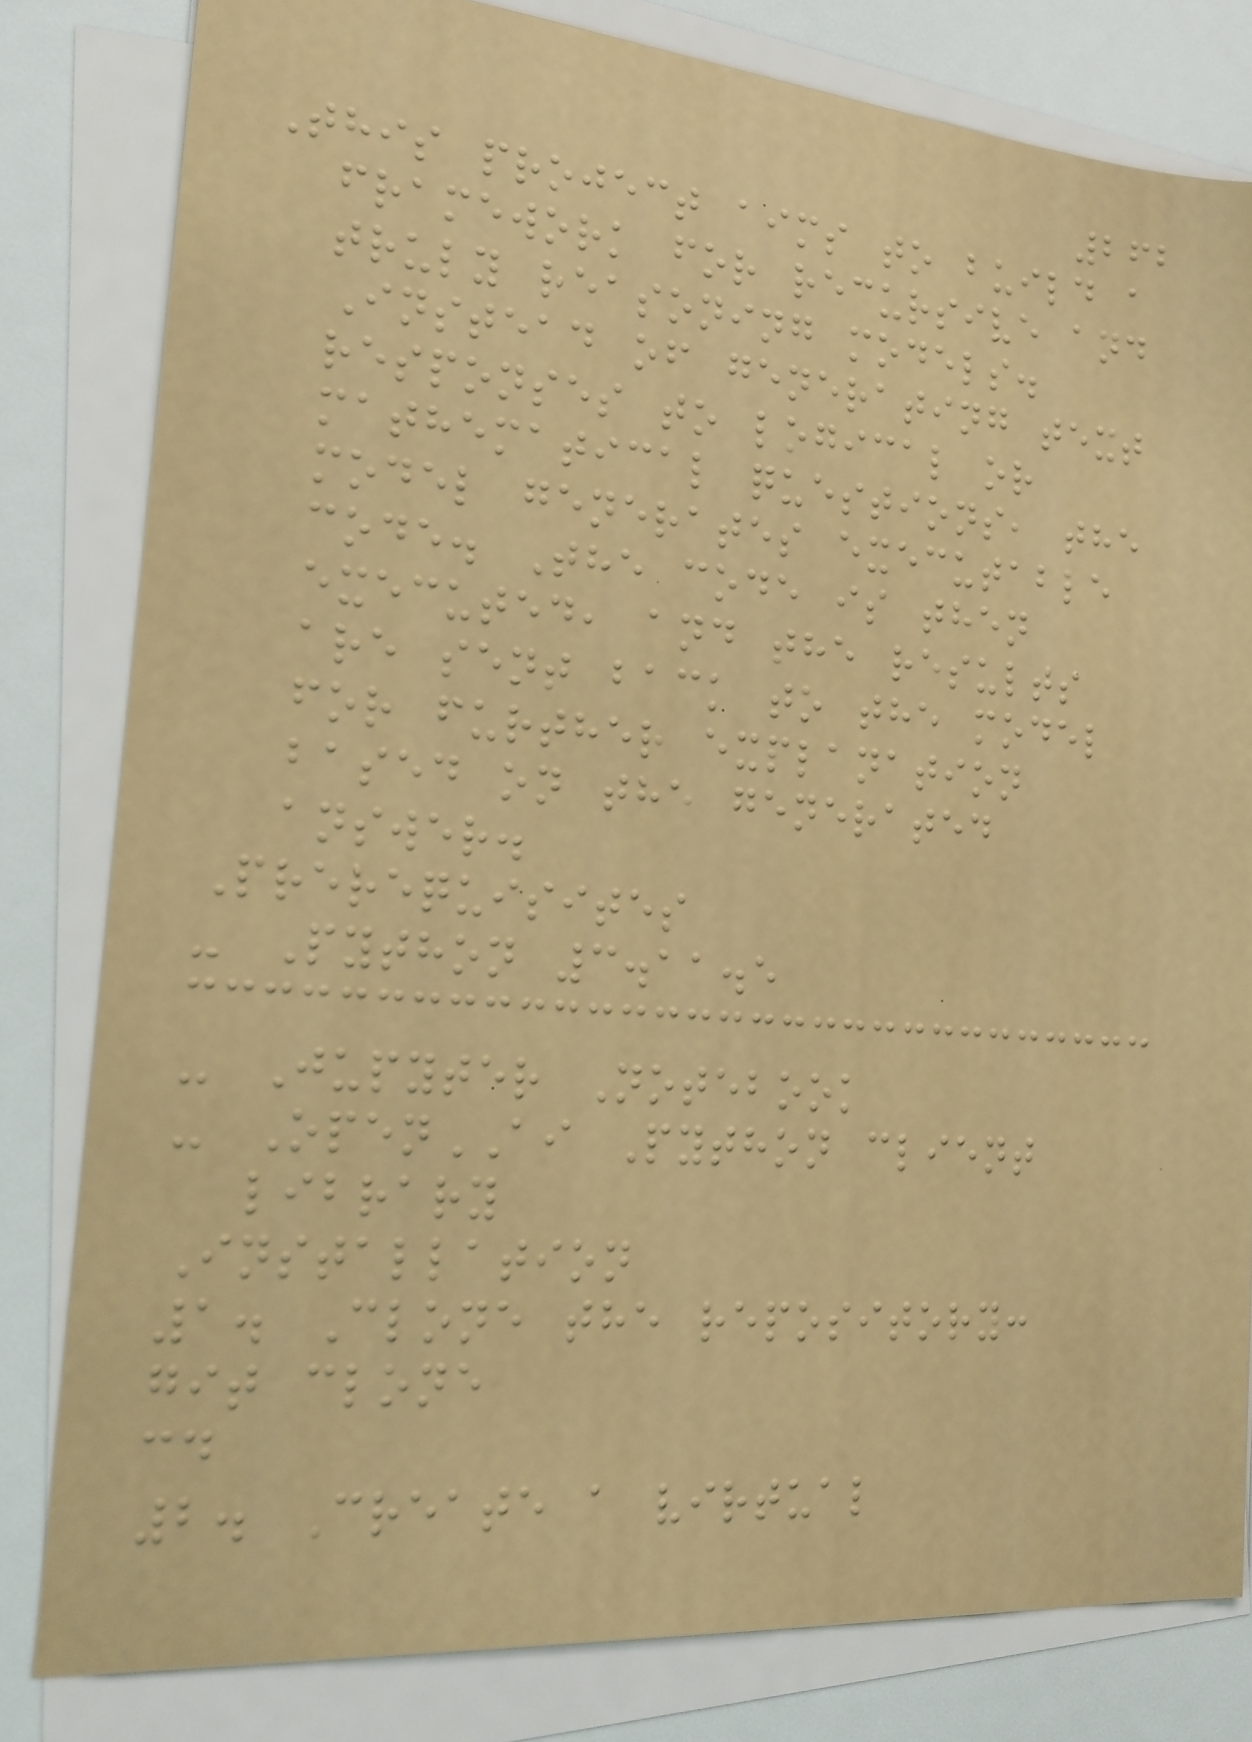262
This project aims to build a
framework for recursive and
truly reasoning models.
Instead of generating text
responses to logical or
mathematical questions, the
model generates executable
code. The code is then
executed, and the results
are sent back to the model
for further explanation
based on the generated
answer.
Prerequisites
- Python 3.11.5
- Jupyter Notebook
- OpenAI Python client
library
Installation
1. Clone the repository:
git clone
cd
2. Create a virtual
